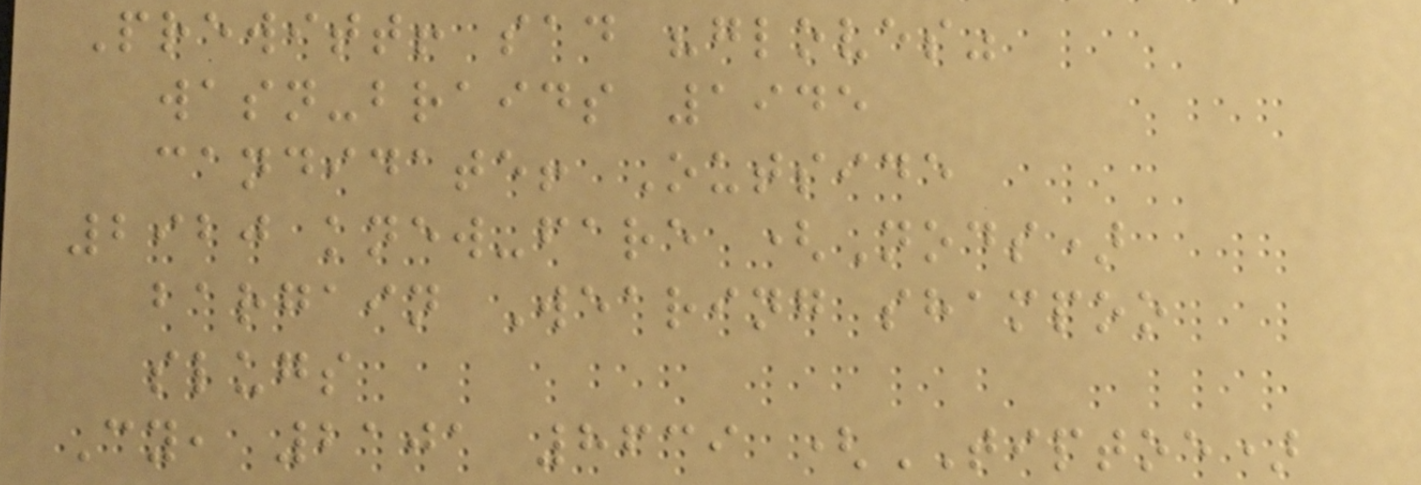Prewitt! sad "gloves"
wasn-braids 1945
candidate! Outside
2920 knew-fare (Nods)
bargain Wearing shampoo
slugs
Cy, 2101 8639 (TIPTOE)
